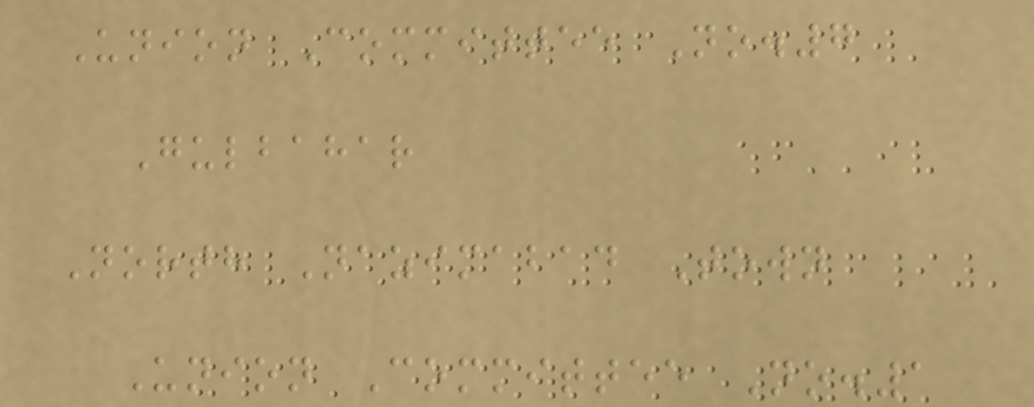Union Committee No.7
Gulbahar
North Nazimabad Town
Union Committee No.1
